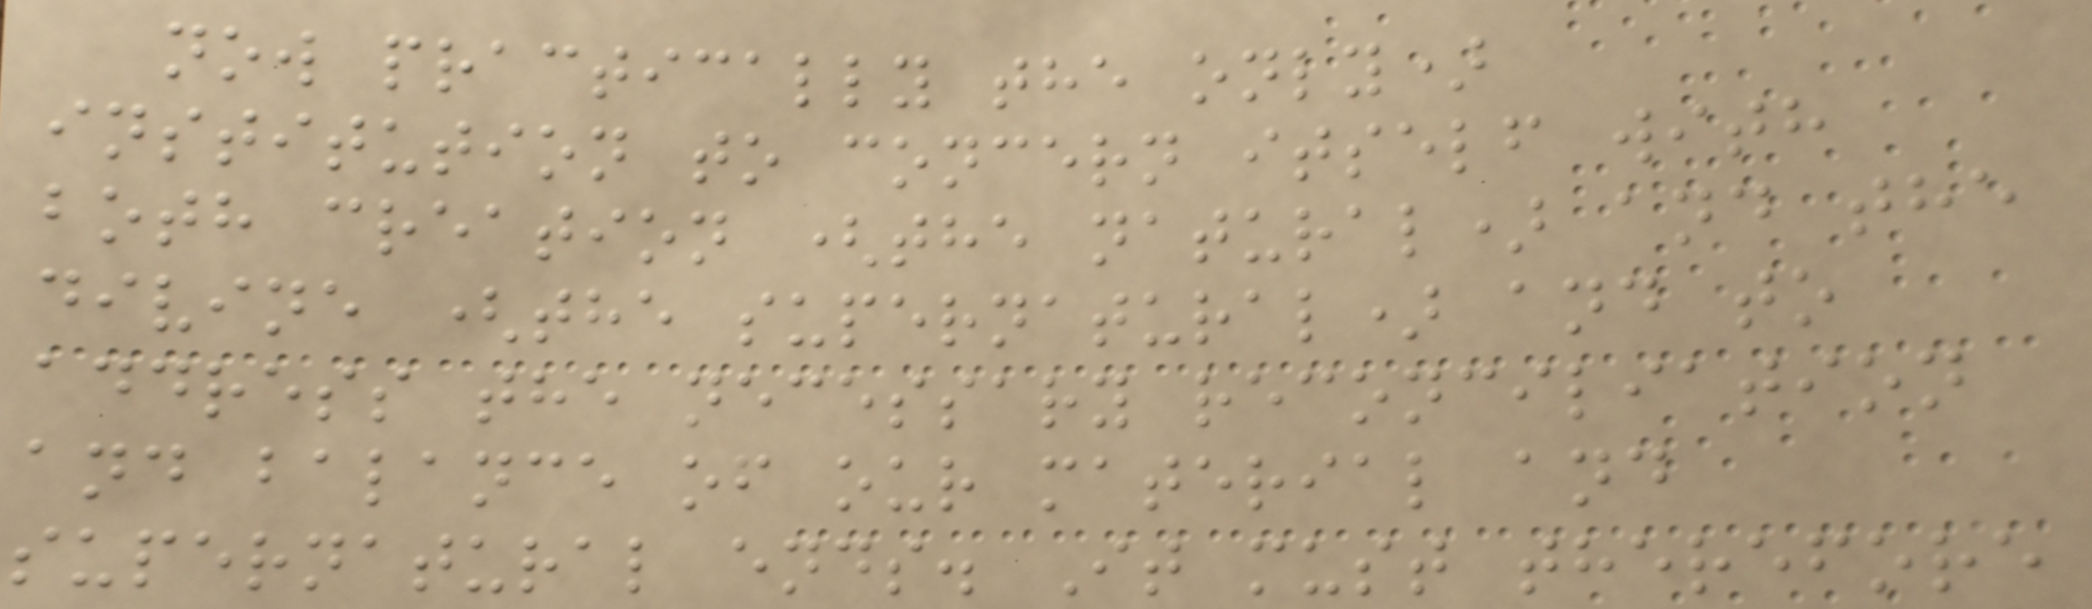now practically the only)
institution to concern itself with
both creation (the natural) and the
divine (the supernatural) and to
address the necessary reconciliation
and balance of our material and
supernatural ends. It must therefore
